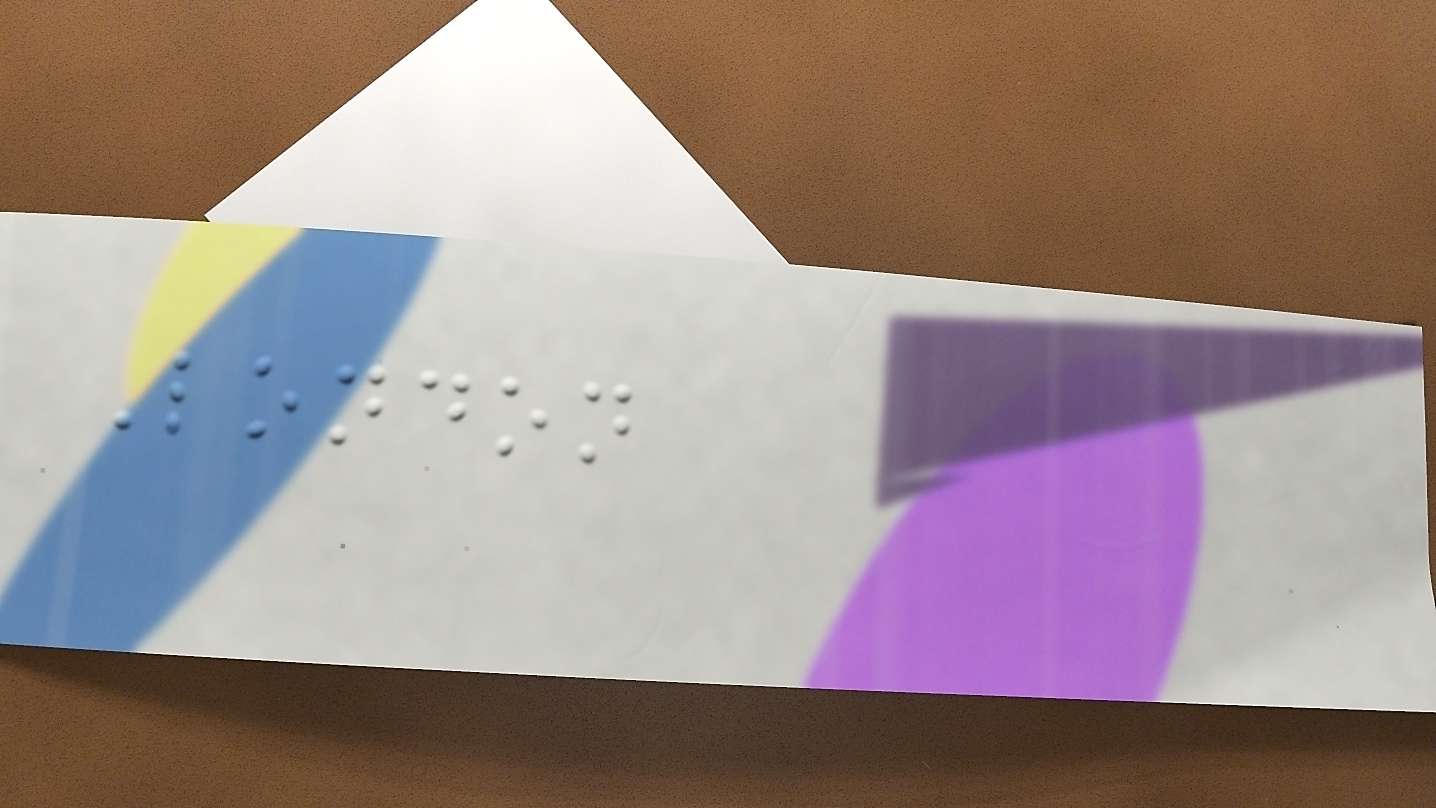London
